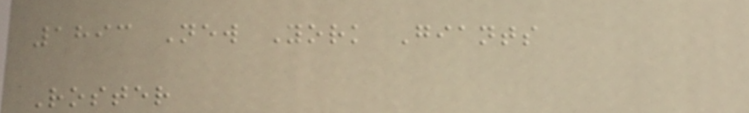1893 New York Giants
Roster
